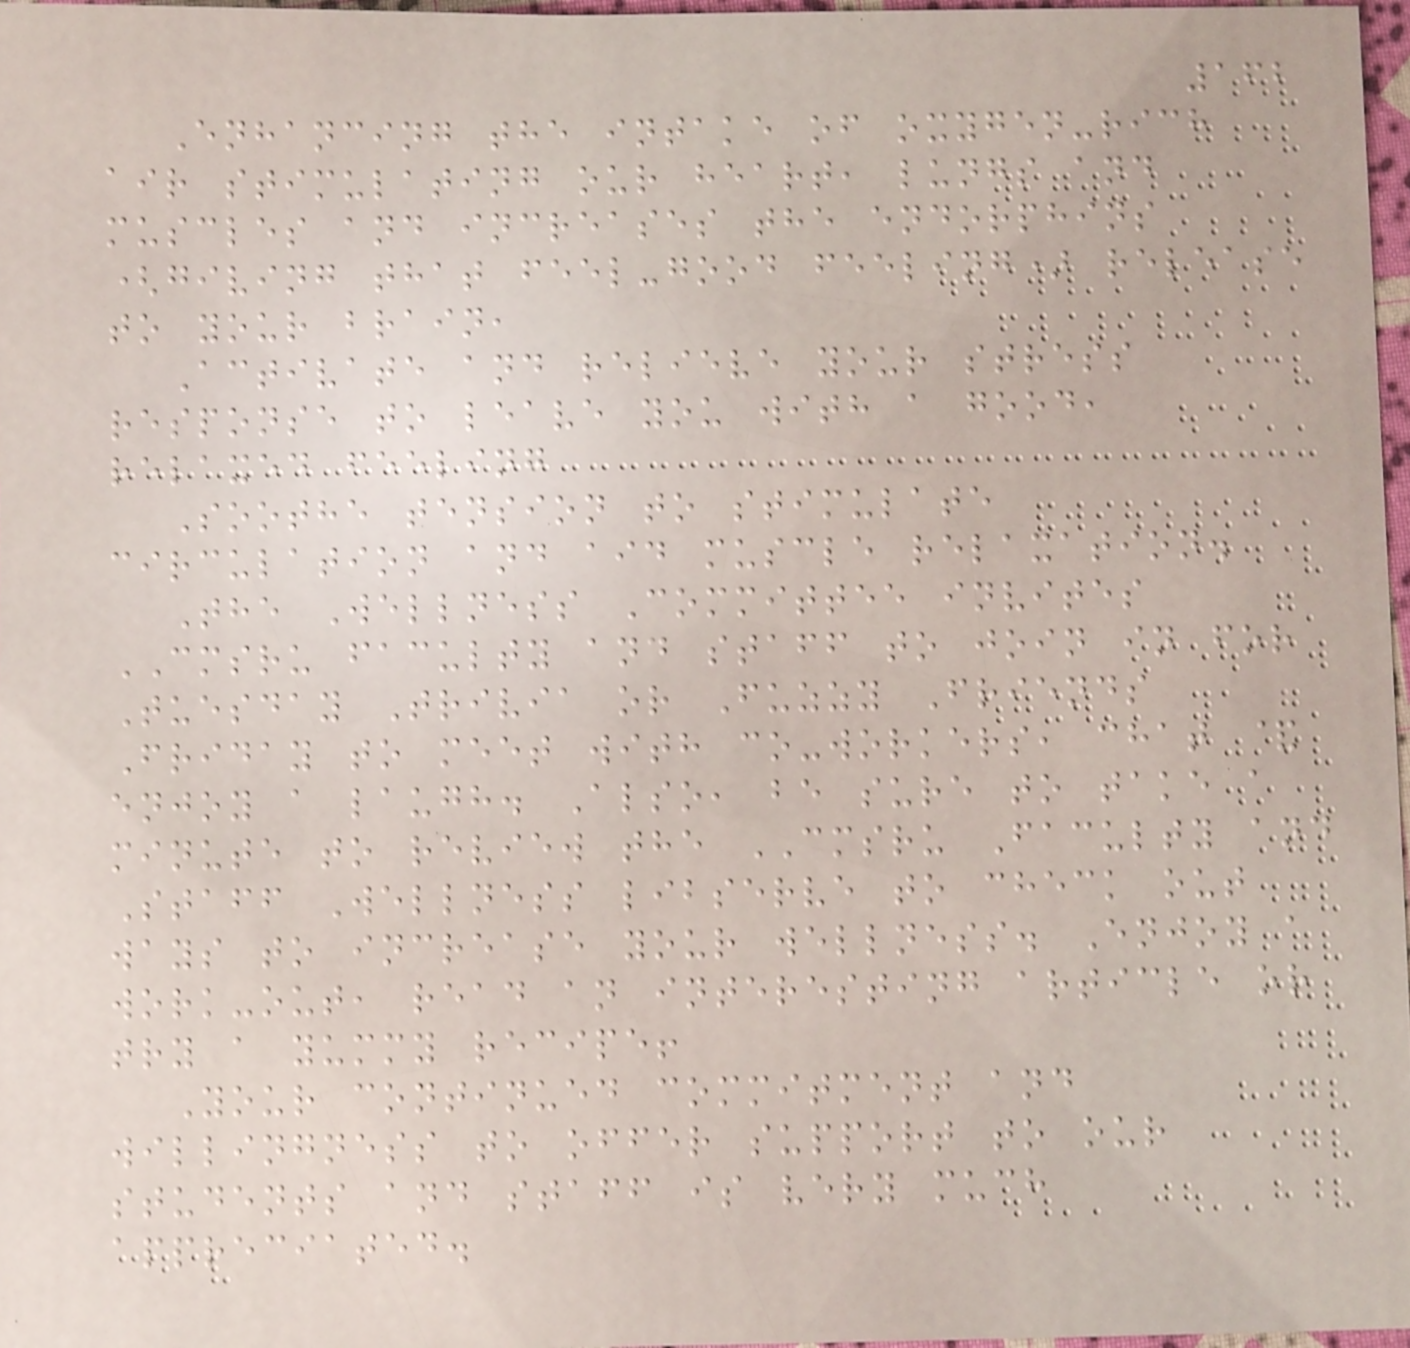162
Enhancing the intake of oxygen-rich
air stimulating our heart, lungs and
muscles and increases the endorphins
(giving that feel-good feeling) release
to your brain,
Activate and relieve your stress
response to leave you with a good,
relaxed feeling
Soothe tension to stimulate
circulation and aid muscle relaxation.
The Wellness Committee invites
CMSRU faculty and staff to join in for
Tuesday Trivia or Fuzzy Friends
Friday to meet with co-workers, chat &
enjoy a laugh. Also, be sure to take a
minute to review the CMSRU Faculty and
Staff Wellness libserve to check out
ways to increase your wellness. Enjoy a
work-out, read an interesting article or
try a yummy recipe!
Your continued commitment and
willingness to offer support to our
students and staff is very much
appreciated.
